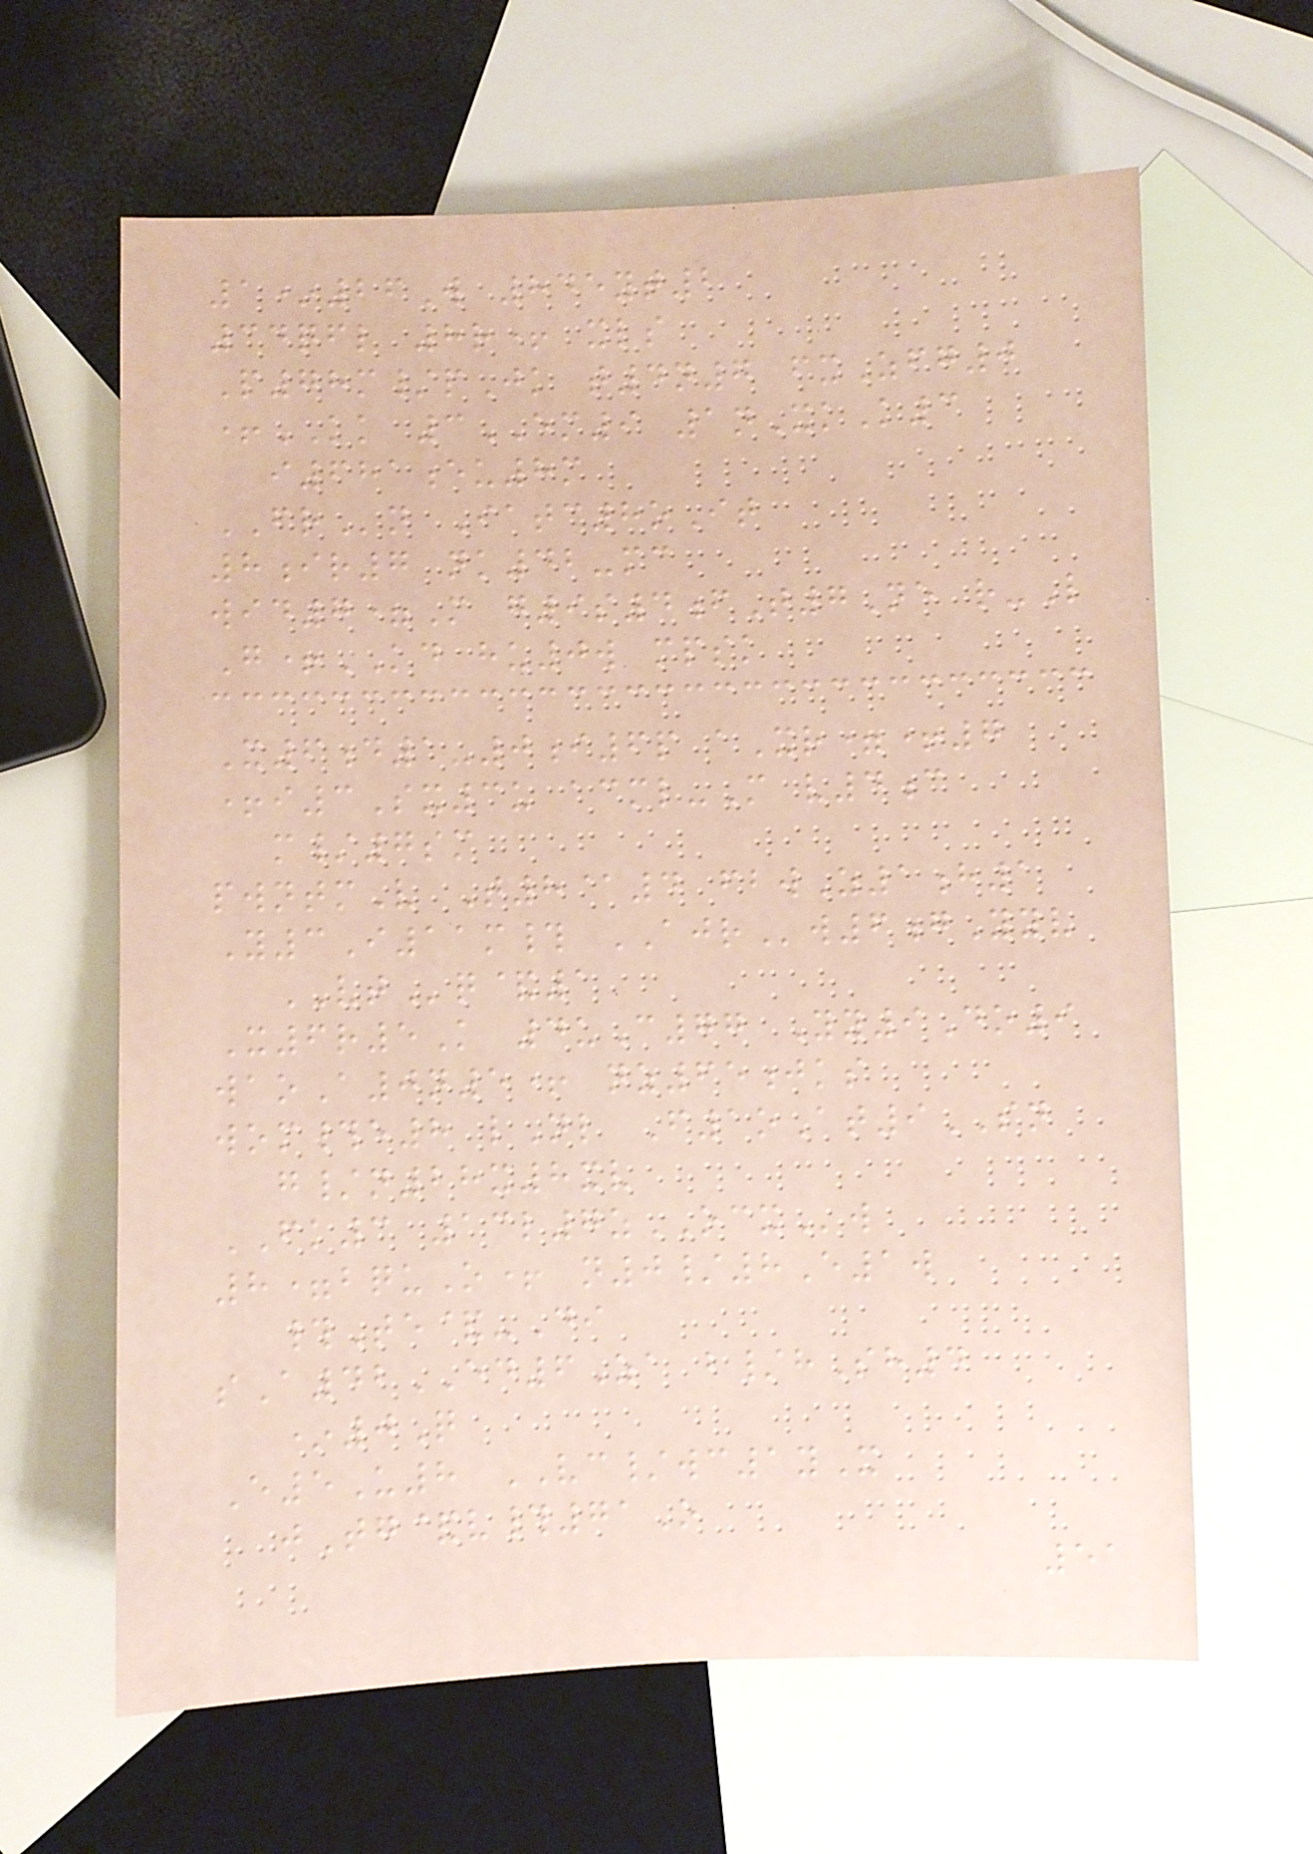1*26W 845yt2
34qfl 8r+ xls
P78m/pJk t4n7 fxZfg0
+KK 3EM9 1nXkK3
i681eu8m
FRn Iatc8oIt
8ir7 nk42-mc
wid7=M g9s4fT7Ne r-L
G+KD hu0w mpsk
X6d1-0i6p aXr=+7
+i3Sx3u acml-M v4c
m/7sm
pwntmV T8@4 fbwZ1h1
Y3I11m# AJRw6gYyv
VTq&1
X6r5K 4uC77 Yy9Do9
waoA0n5+ nz65jks
wom#e8 lNl F1oAt9SN
g/n28x8xv
FK3 13l7zOCXw
8=bquO+ n0/8E1w
#Te&-Di
sA42ED6Za b/hSh4
*0Q
E5U8 VC/wc1yX
jTg&v#71O
51
